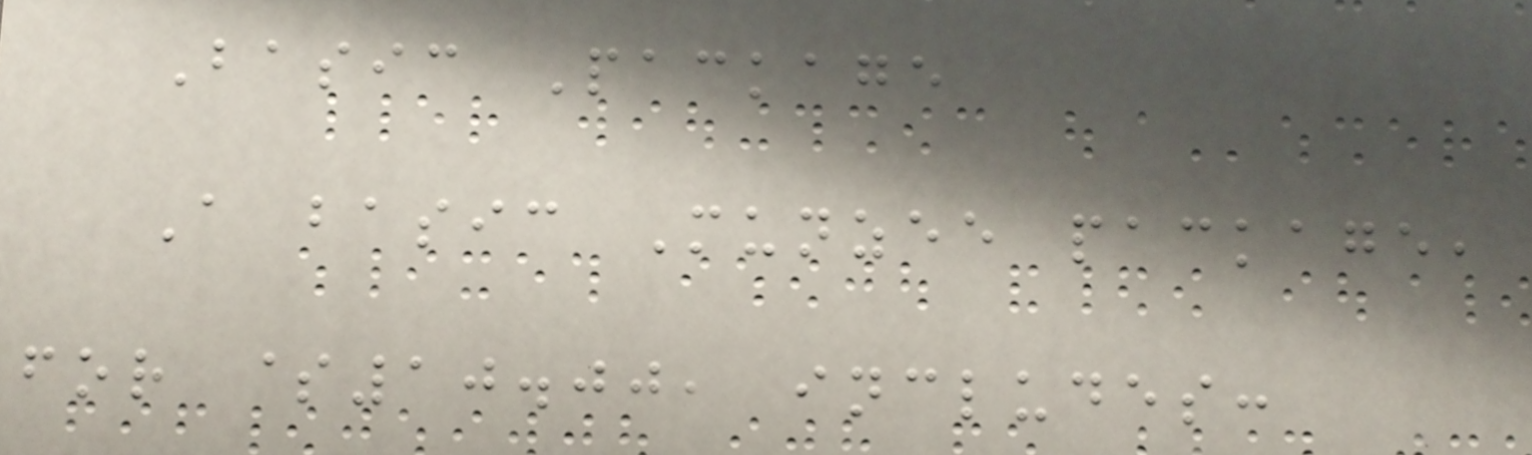Basic Package
A basic Munzee package,
for $10.00, includes:
